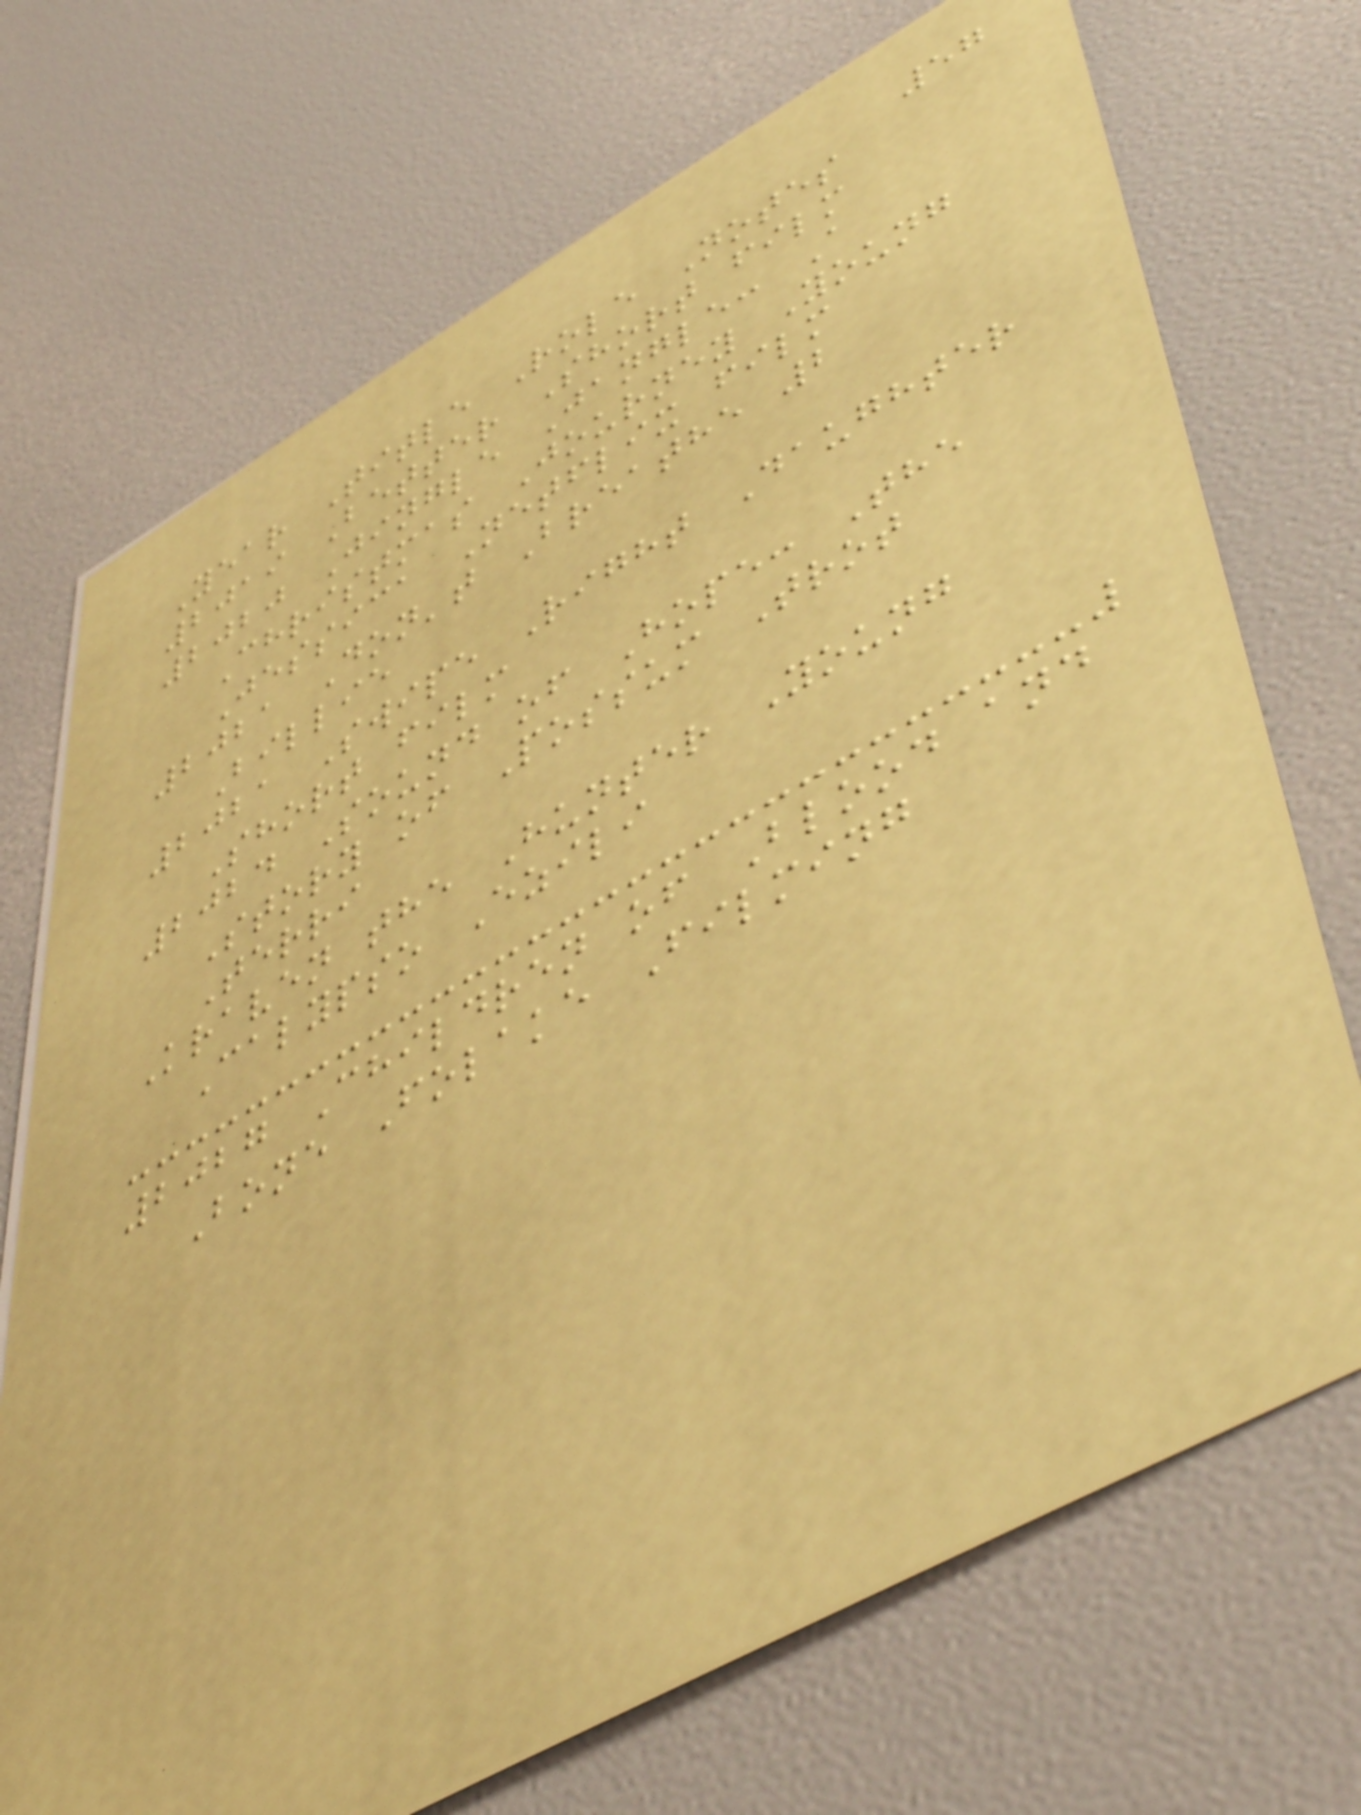57
Year Title Role Notes
2019 Better Short film
2020 Jingle Jangle: A
Christmas Journey Young
Jessica Netflix film
2021 Don't Breathe 2
Billie
2021 Swipe Right Daughter
Short film
2024 Sound of Hope: The
Story of Possum Trot
Terri
Kraven the Hunter Young
Calypso Ezili
2027 Children of Blood and
Bone Folake Filming
